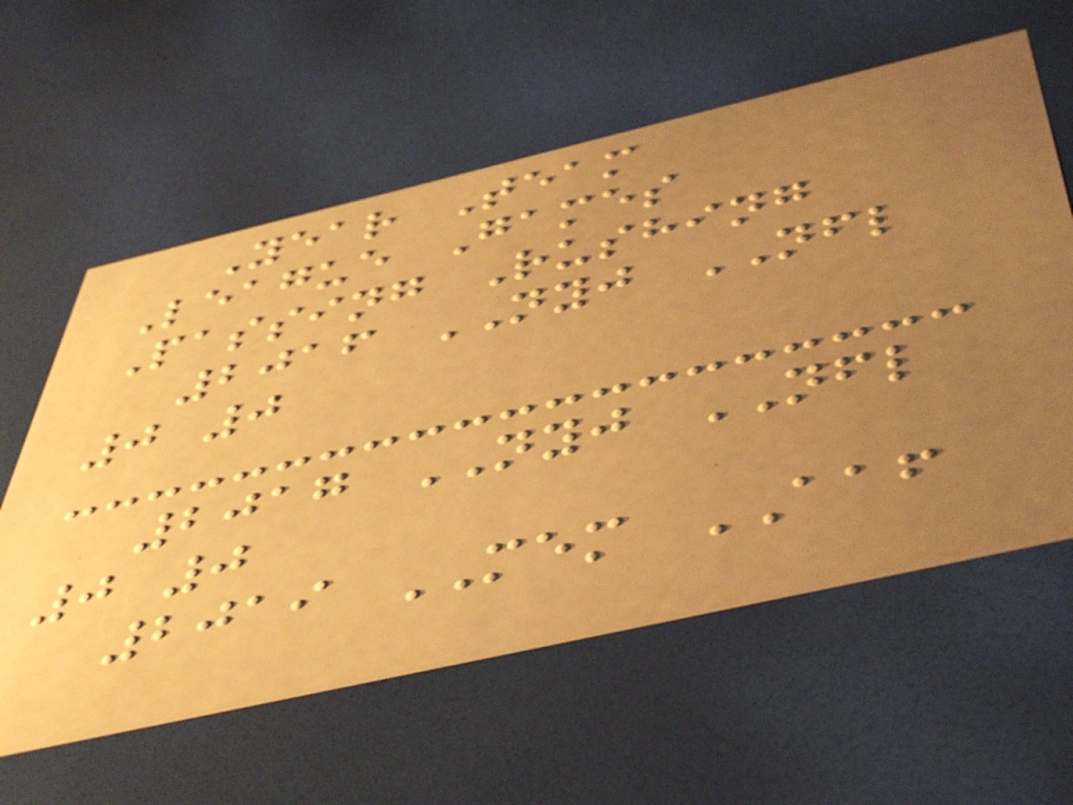Year Team
League Games
Passing Rushing
2016 NYJ NFL
0 0
2017 NYJ NFL
0 0
2019 MEM AAF
